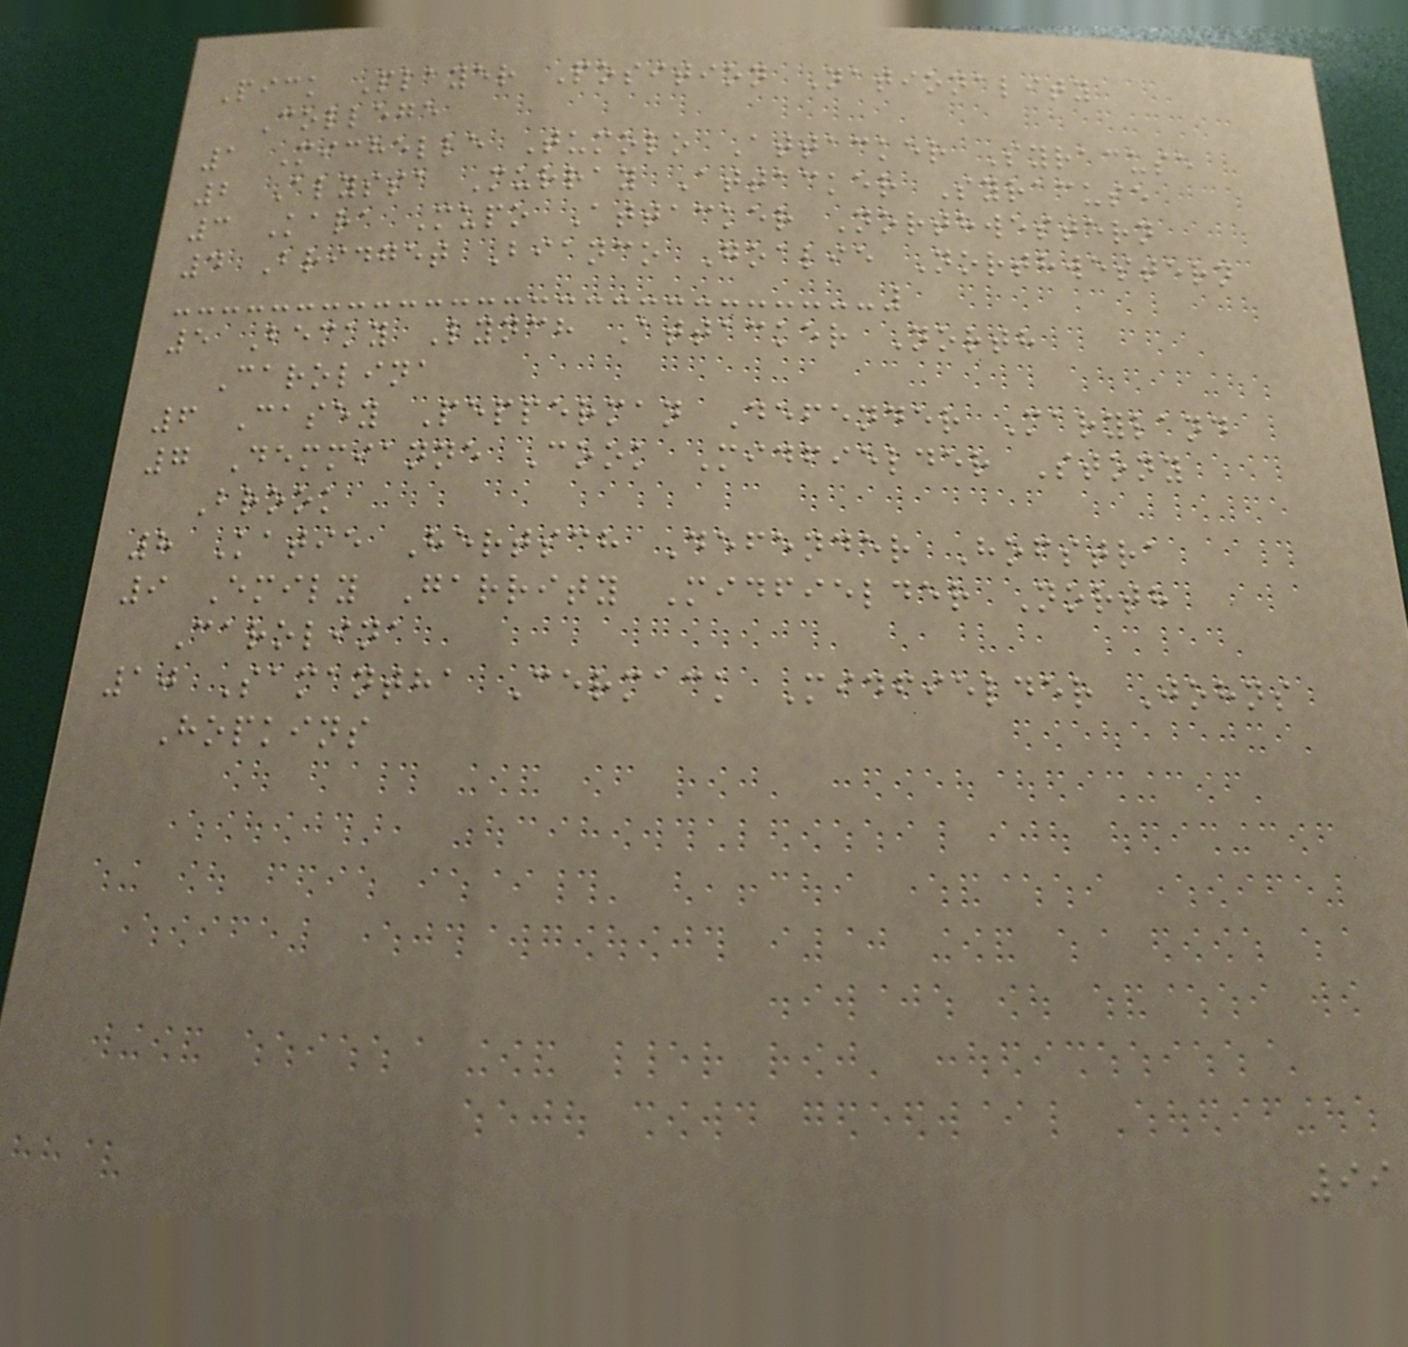Pick Player Position Nationality
College
1 Michelle Tumolo Attacker Syracuse
2 Alyssa Murray Attacker Syracuse
3 Kara Mupo Attacker Northwestern
4 Bridget Bianco Goalie Northwestern
5 Becky Lynch Attacker North
Carolina
6 Casey Pepperman Defender Maryland
7 Demmianne Cook Midfielder Stony
Brook
8 Katie Hertsch Defender Hofstra
9 Emily Garrity Midfielder North
Carolina
10 Samantha Cermack Midfielder Johns
Hopkins
99
